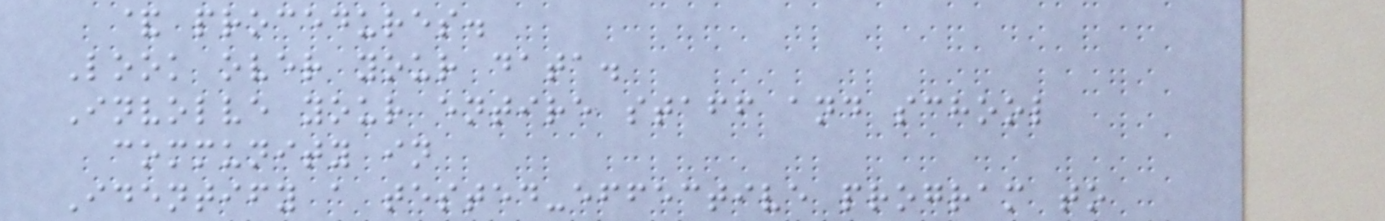& procedures.
Look over your data.
Involve your entire staff and school
community in
Identify a tested-effective program to
